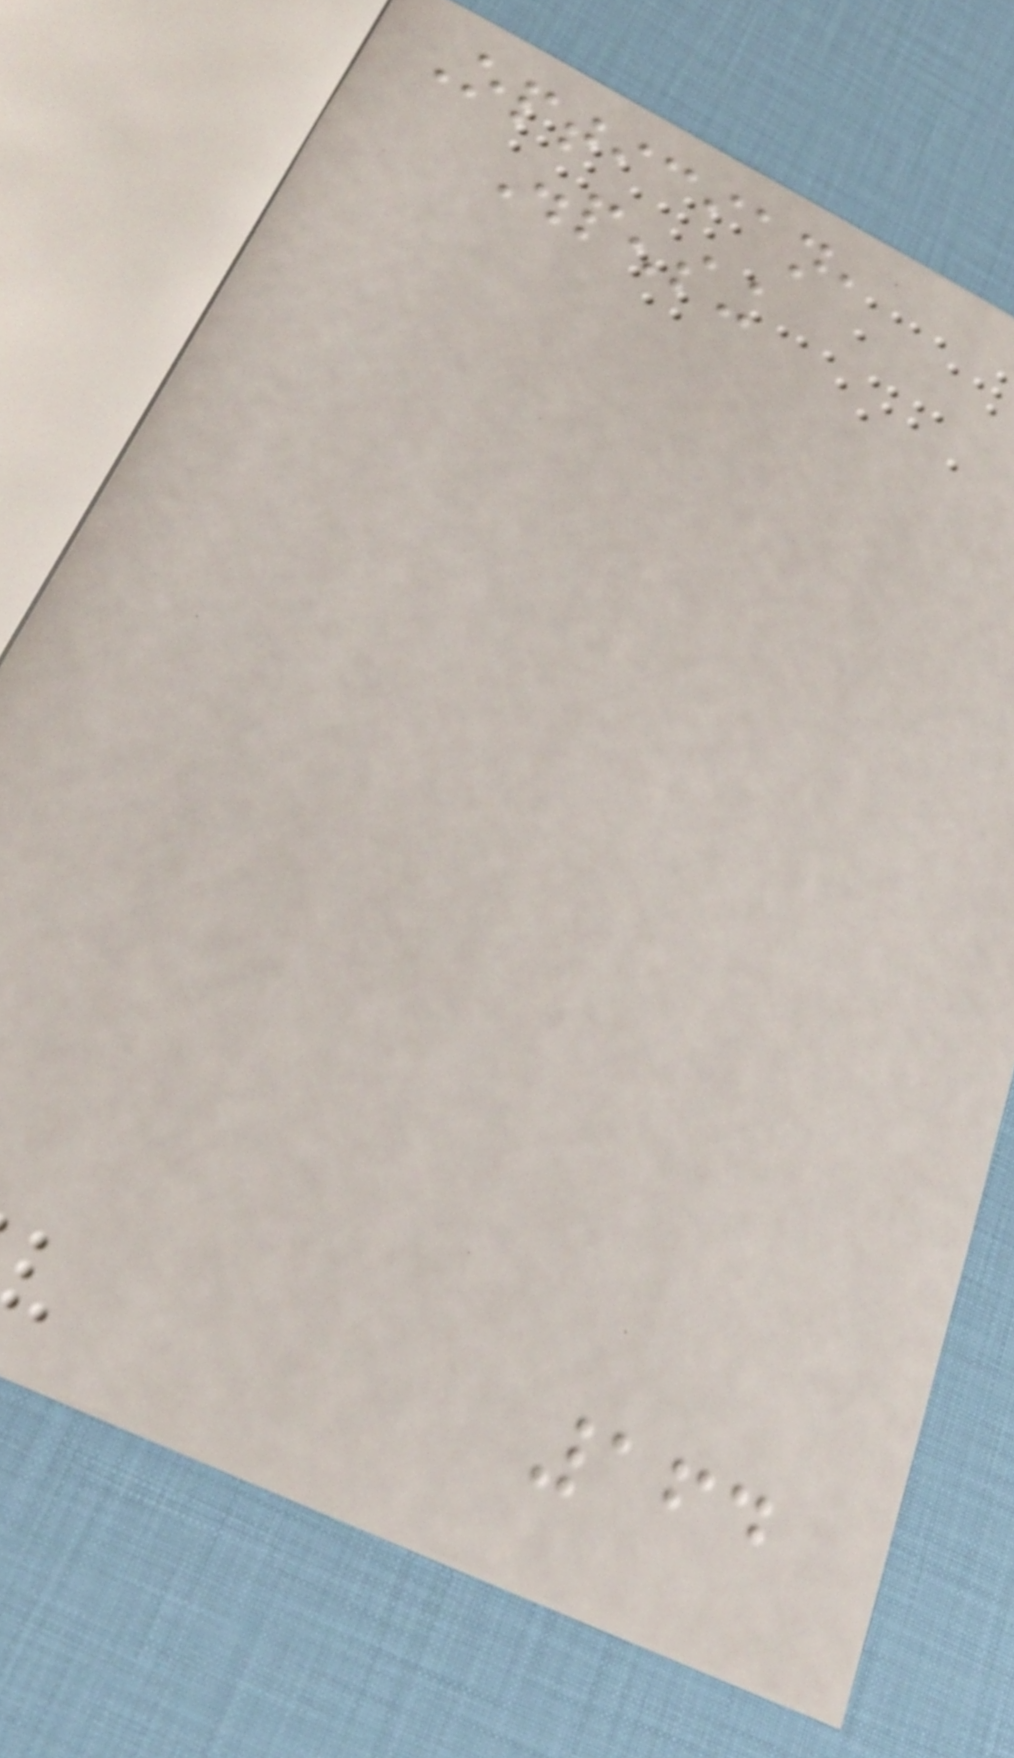Optician,
Dispensing
164
